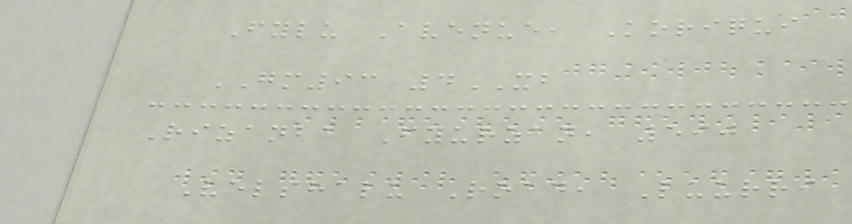Fylu Avenue, Koriqui
GM93 4XB
Rizanba Fyurzan, 590
Velshalu Road, Luurri
